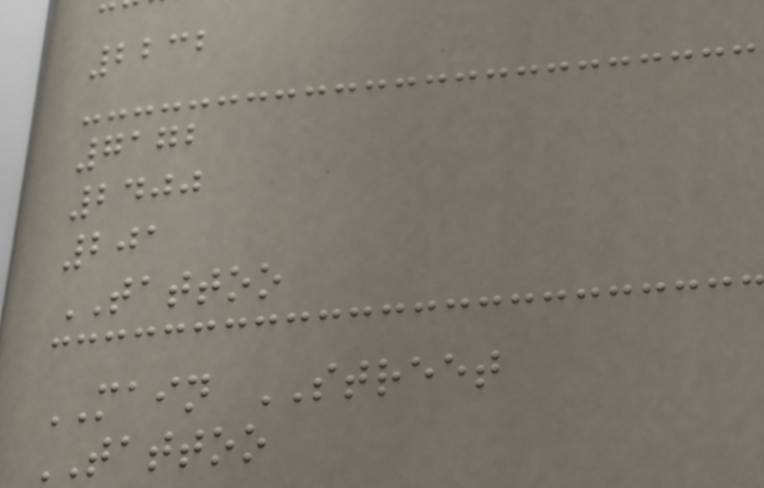2232
7172
2400
201
TATTOO
MAIN STREET
TATTOO
